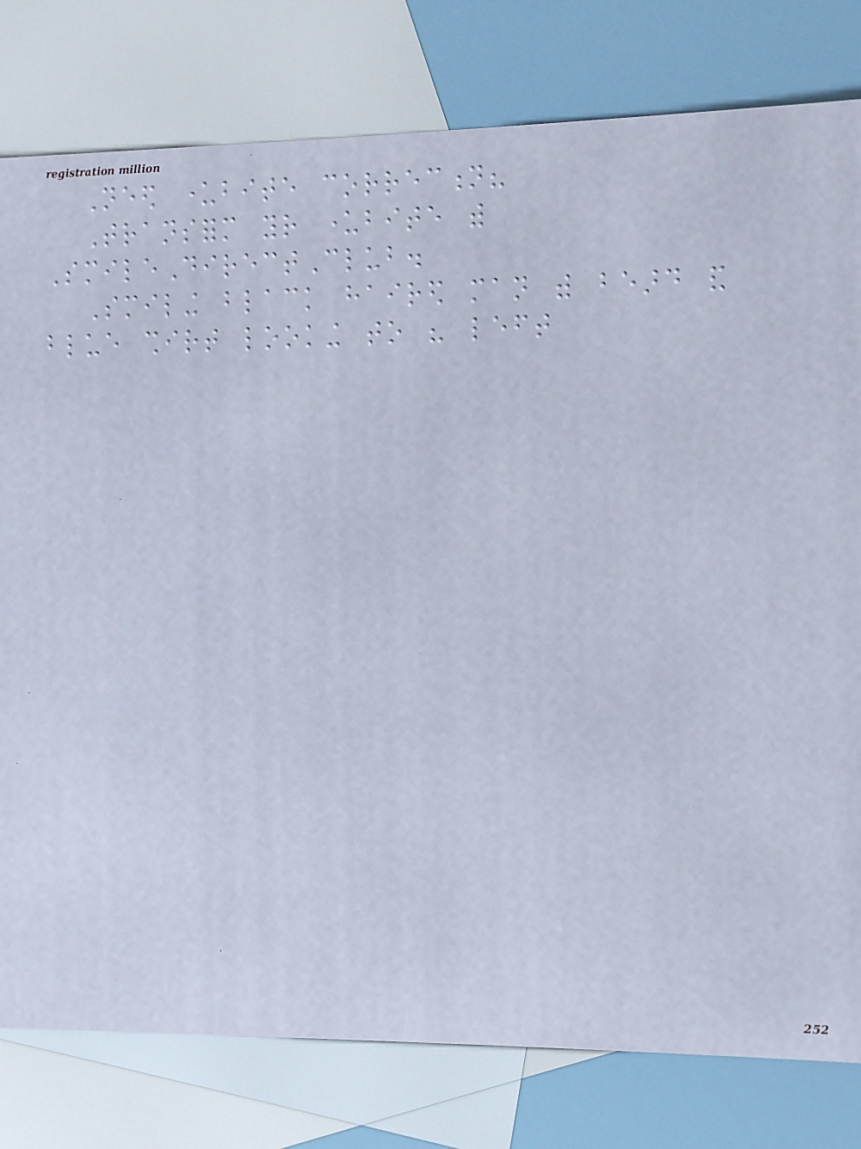Need underbite correction?
Transform your underbite with
SmileDirectClub.
Smiling black haired man with beard and
blue shirt looking to his left
